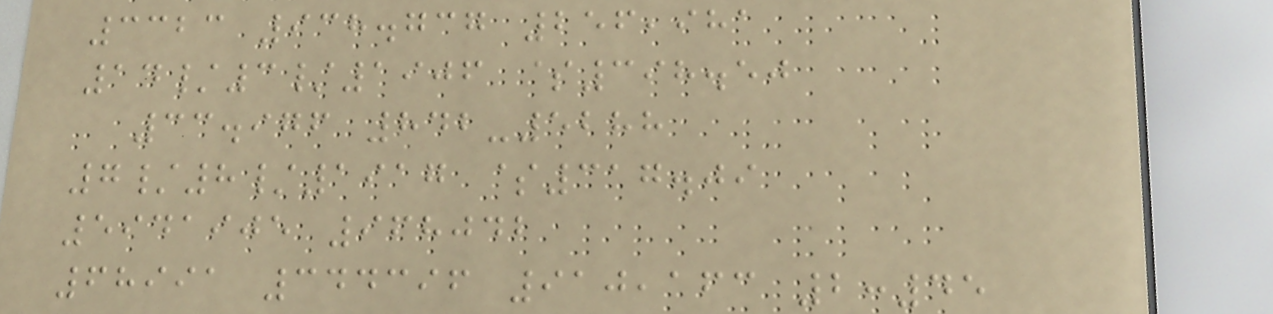3323 938.737 256,981
14/3/1906 $398.50
33.976 842-5288
7/8/1917 $317.09
5941905 968042
68991 344396 910,163 2:45
